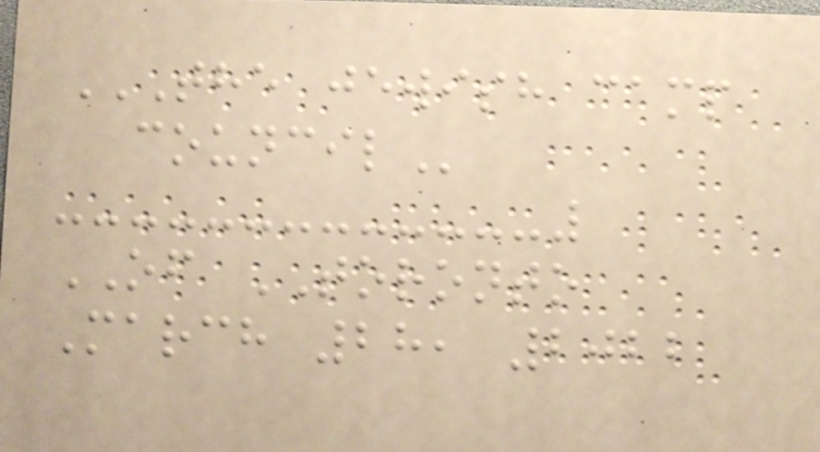THE JEWISH CAMP
COUNCIL
OF TORONTO
March 28, 2022
